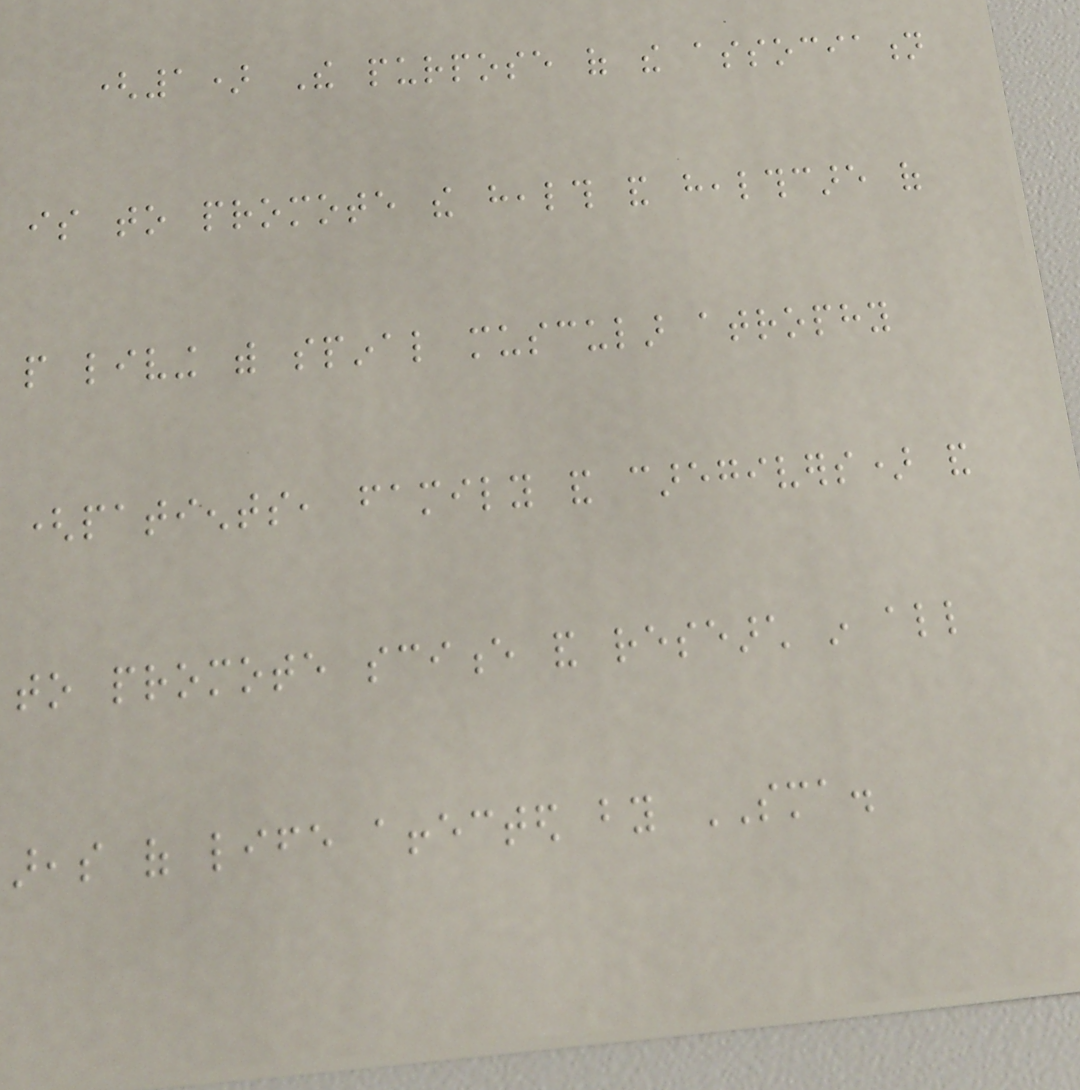(1) The purpose of the association
is to promote the health and healthcare of
people living with spinal muscular atrophy
(patients, family and caregivers) and
to promote science and research in all
areas of life affected by SMA.
